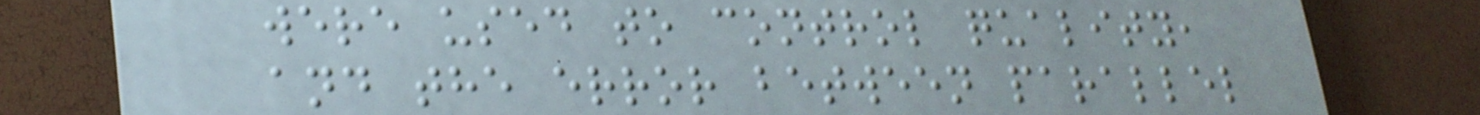were used to control quality,
and the error between parallel
